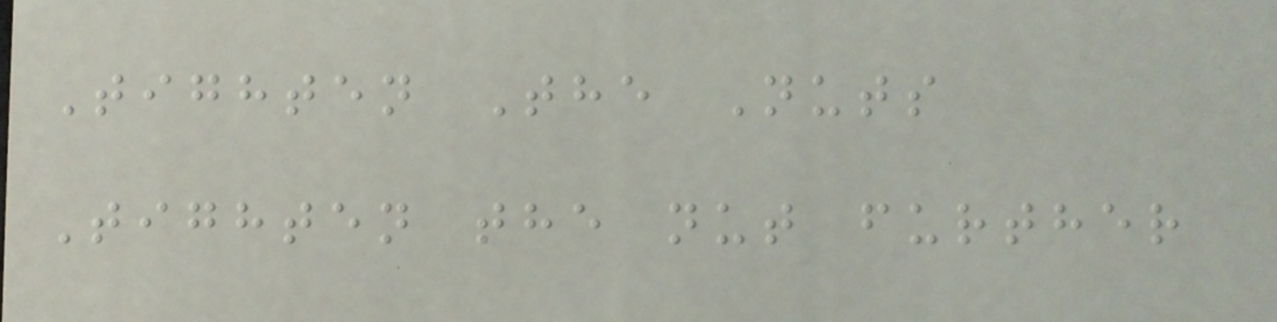Tighten The Nuts
Tighten the nut further
